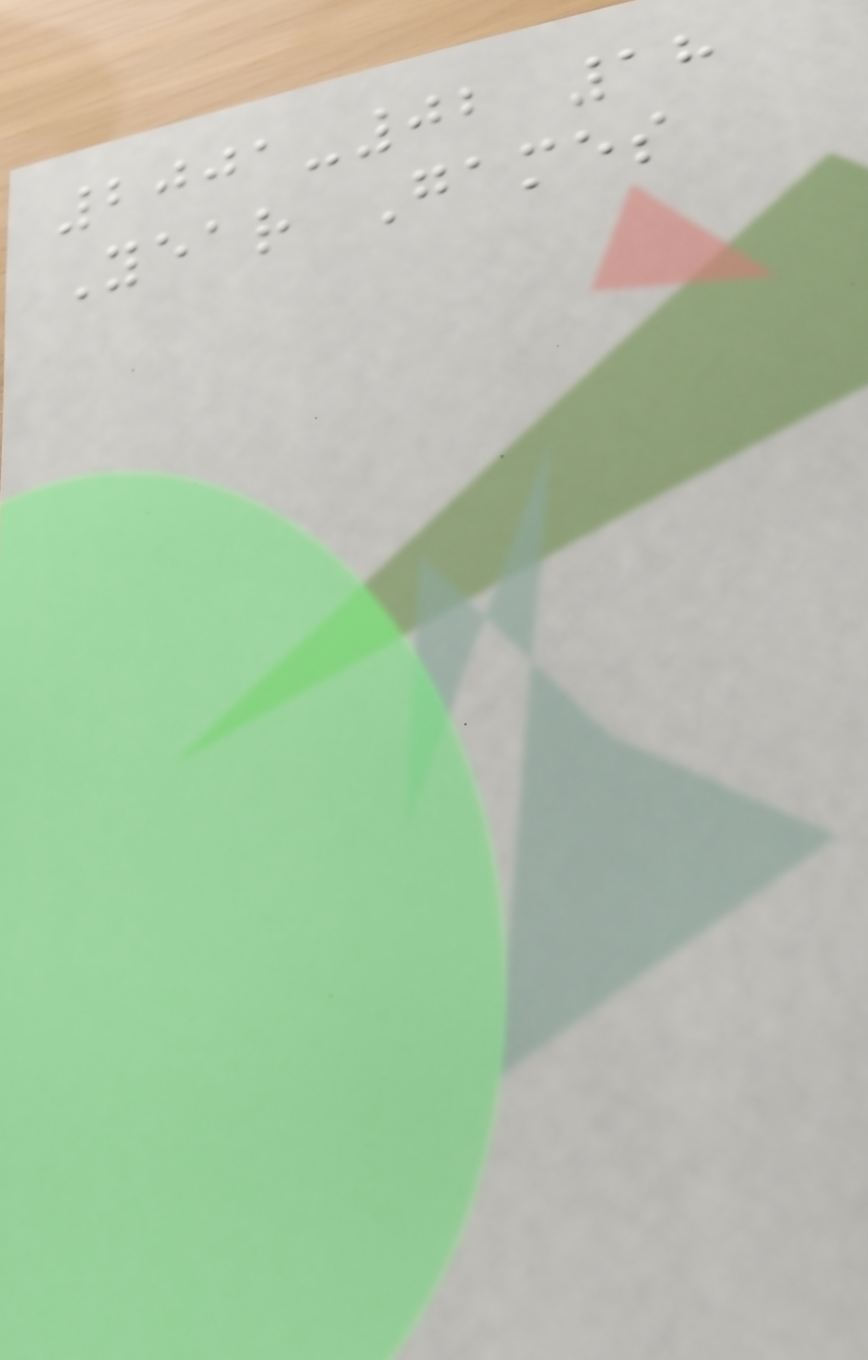2001-02 18
Year Games
